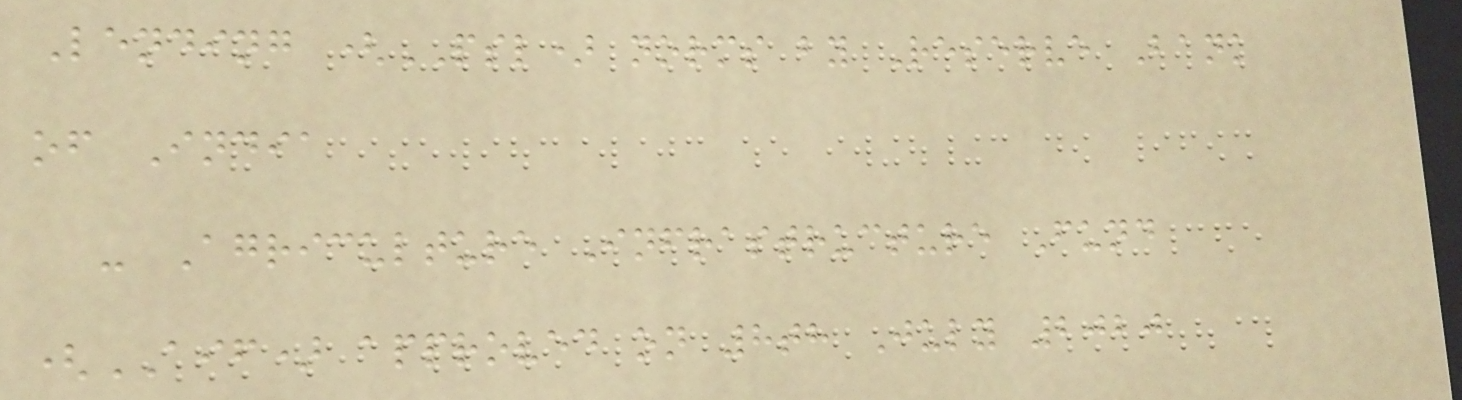Lending (PSL) norms by Reserve Bank
of India
- Agriculture Infrastructure Fund
(AIF) approved on 8th July 2020
